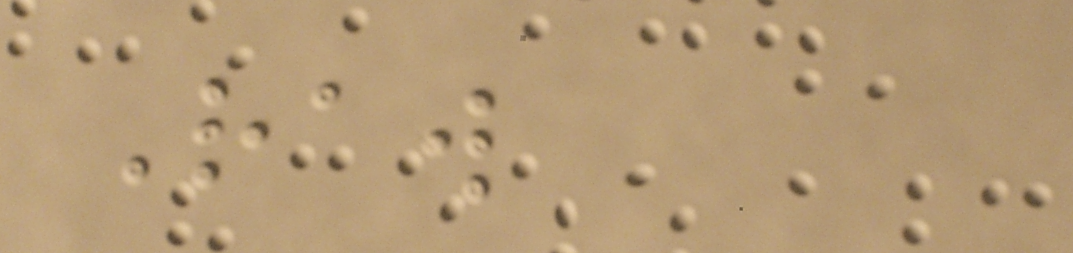Raw
